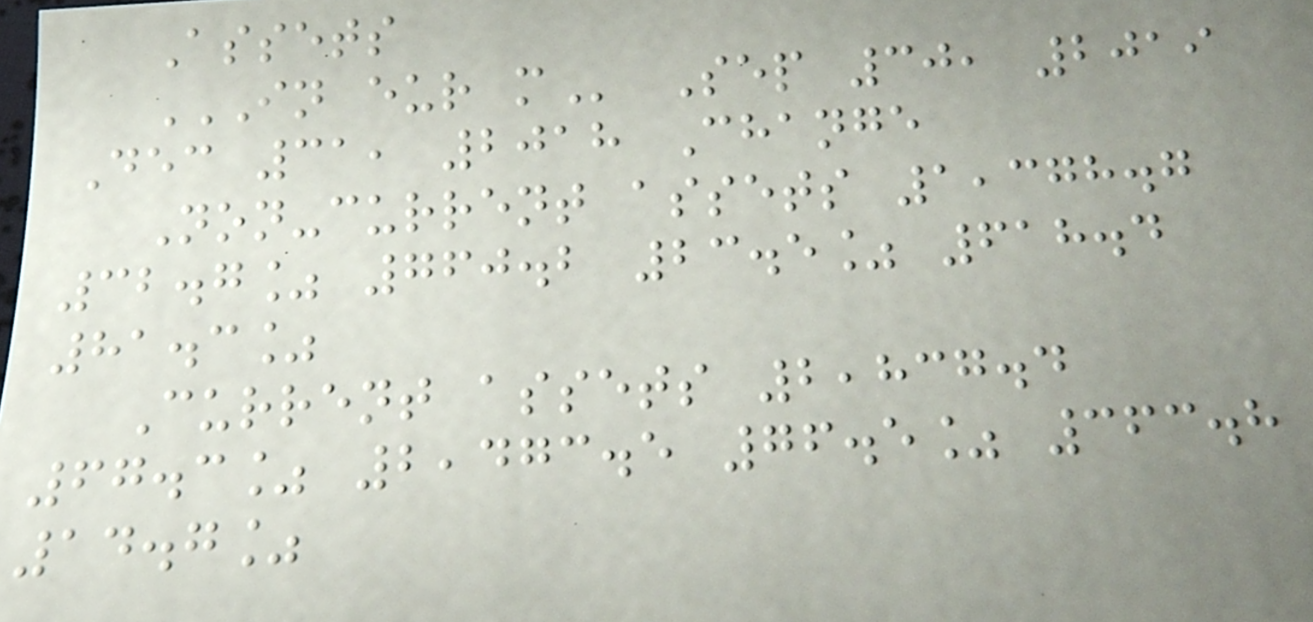Assets
IN EUR M Sep 30, 2019
Dec 31, 2018 Change
Non-current assets 1,378.7
32.7% 760.2 23.5% 618.4
81.3%
Current assets 2,837.4
67.3% 2,473.5 76.5% 363.8
14.7%
